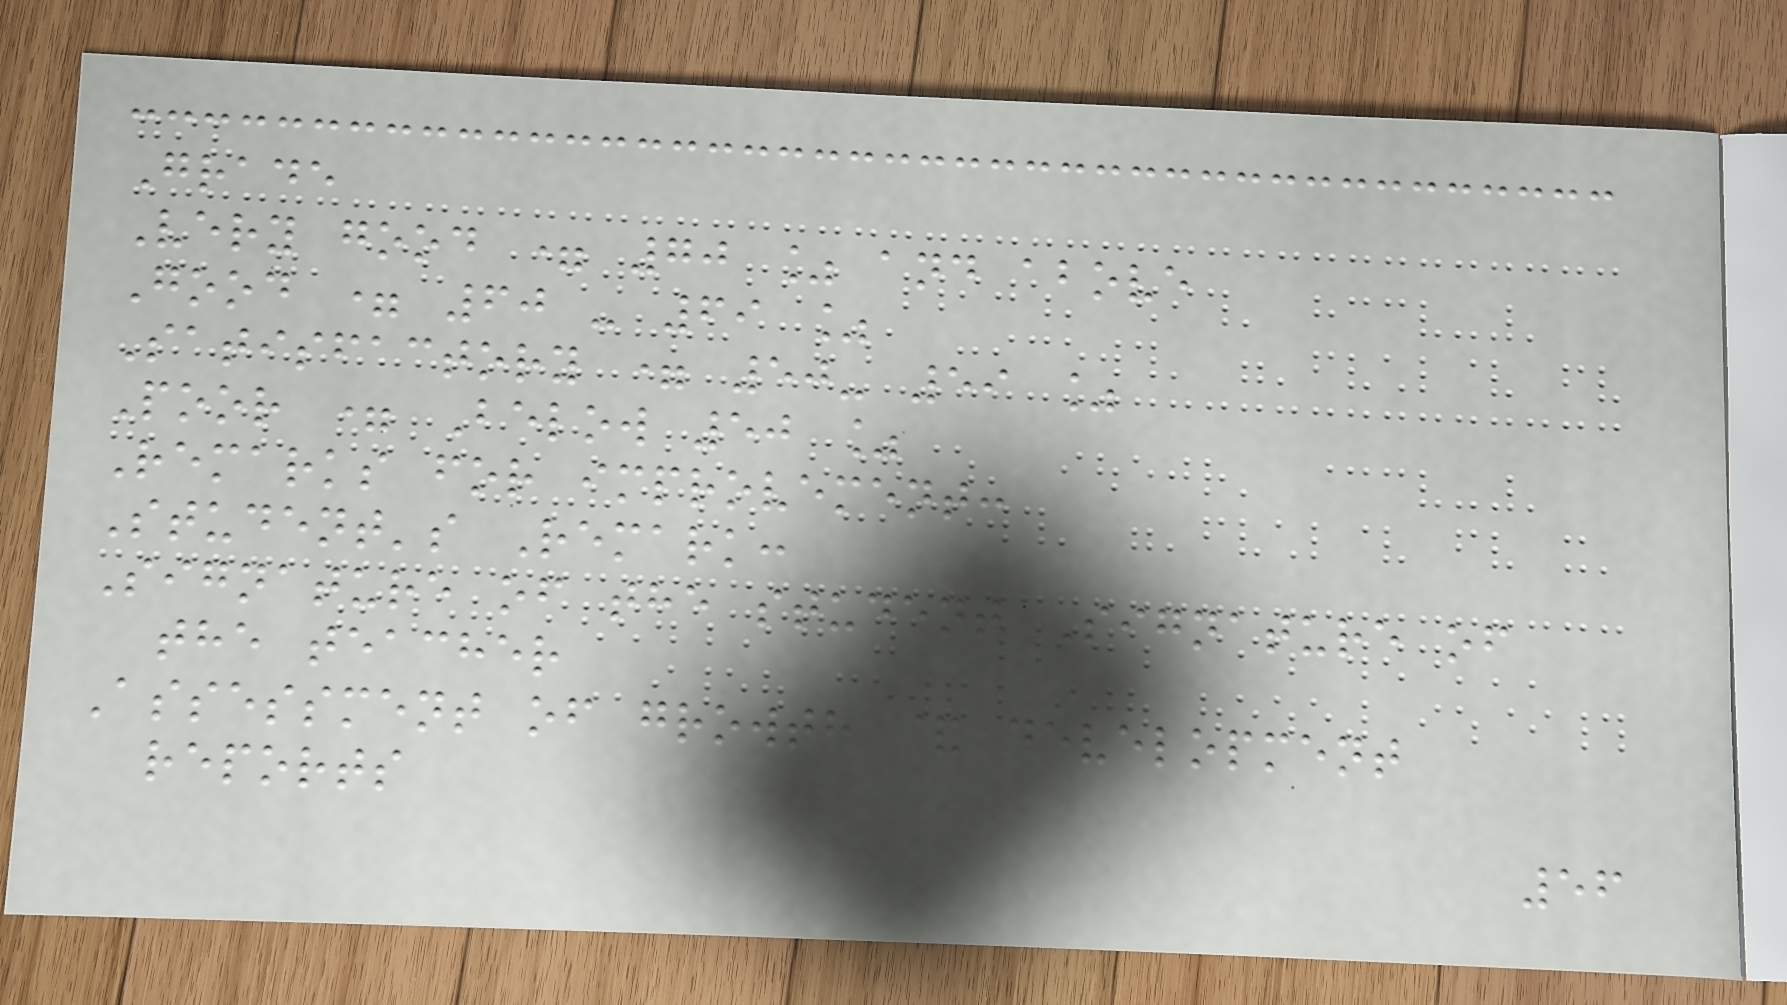Grade
Very good = 70 % and above
Good = 60 - 69 %
Satisfactory = 50- 59 %
Poor = Below 50 %
Remarks for improvement:
Student's Remark:
Signature of the student Signature of
the teacher
Assessment of growth & development
reports
56
